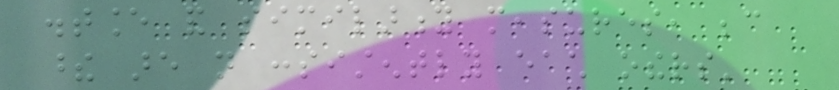distance and similarity measures, because
these are not consistently each others'
